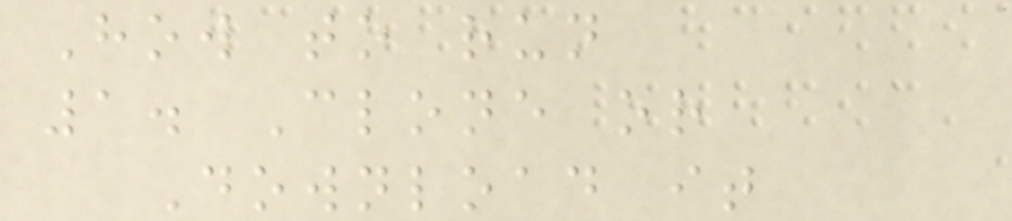How to run
1. Clone or
Download it
